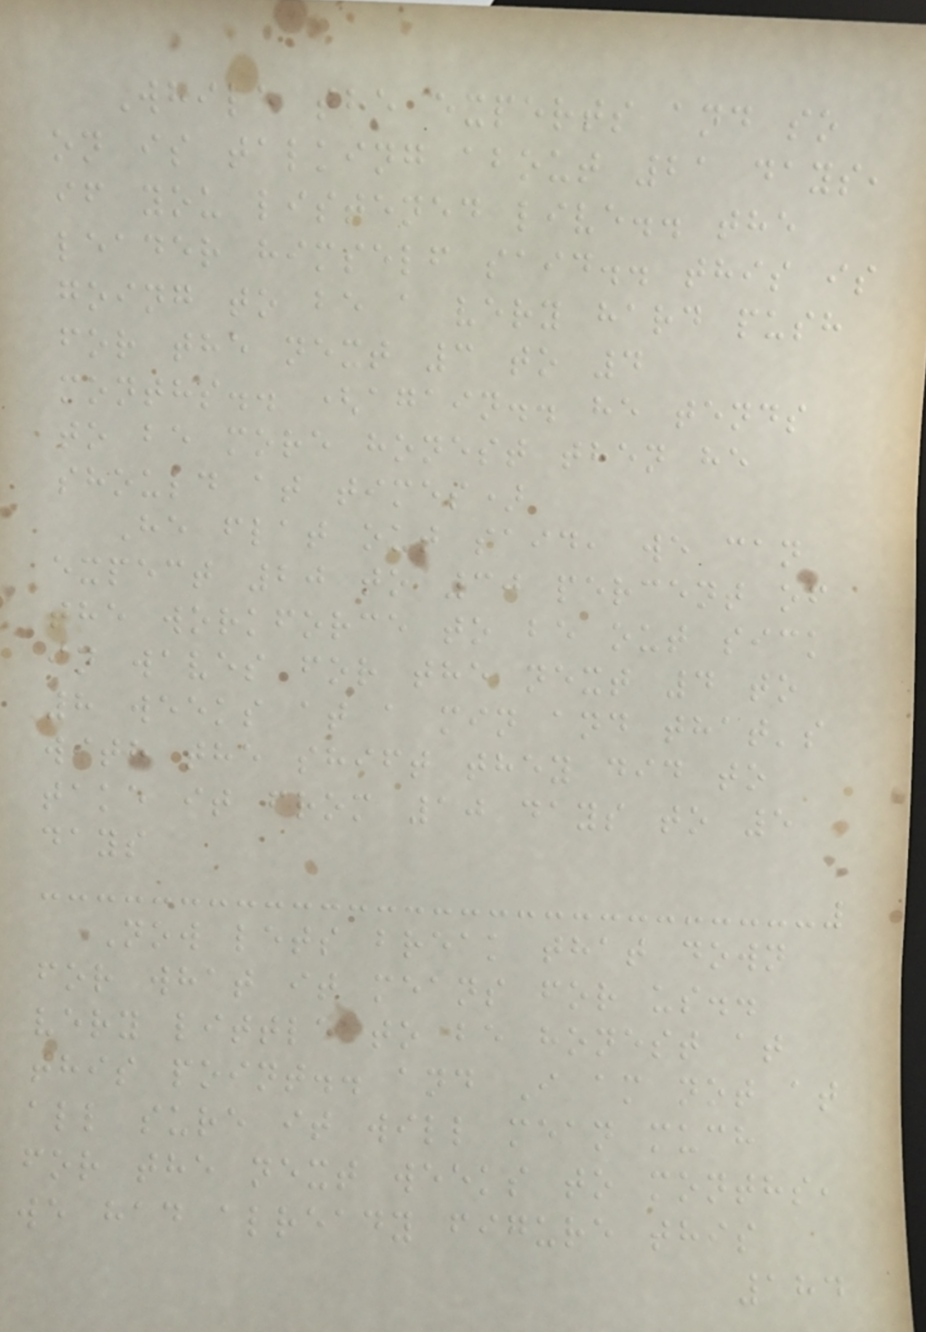While the experts and so
on is talking about 21 days,
if you listened live.. the
leader himself said.. this is
going to be a very hard push
for the next 3 to 4
months.. (again.. he tends
to be more honest then he
should at times)
He flat out said, we can
expect 20 to 30 percent of
the workforce to be out sick
in waves for the next 4 to
8 weeks at a min and that's
with the shift they did to
take it from 10 days to 5
days
Now lets break that down
for what it means for us..
very little to be honest at
this point.. and I am not at
all sure it will mean much
for the next weeks to months,
we had already figure this
184
